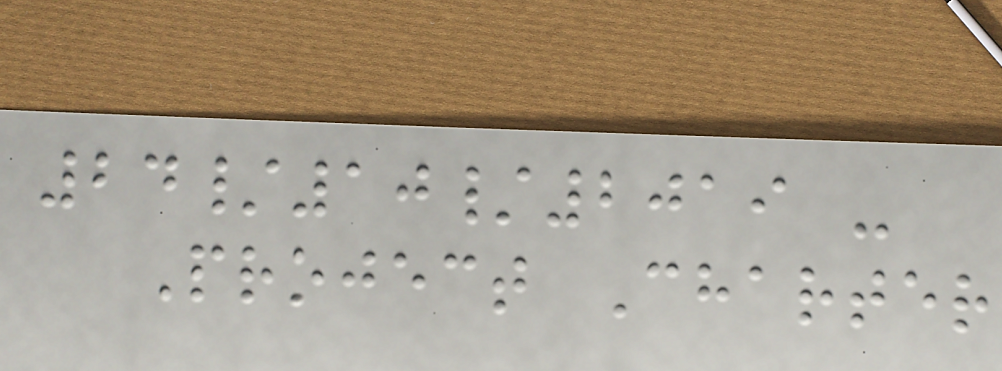24/10/2019 -
Project Charter
